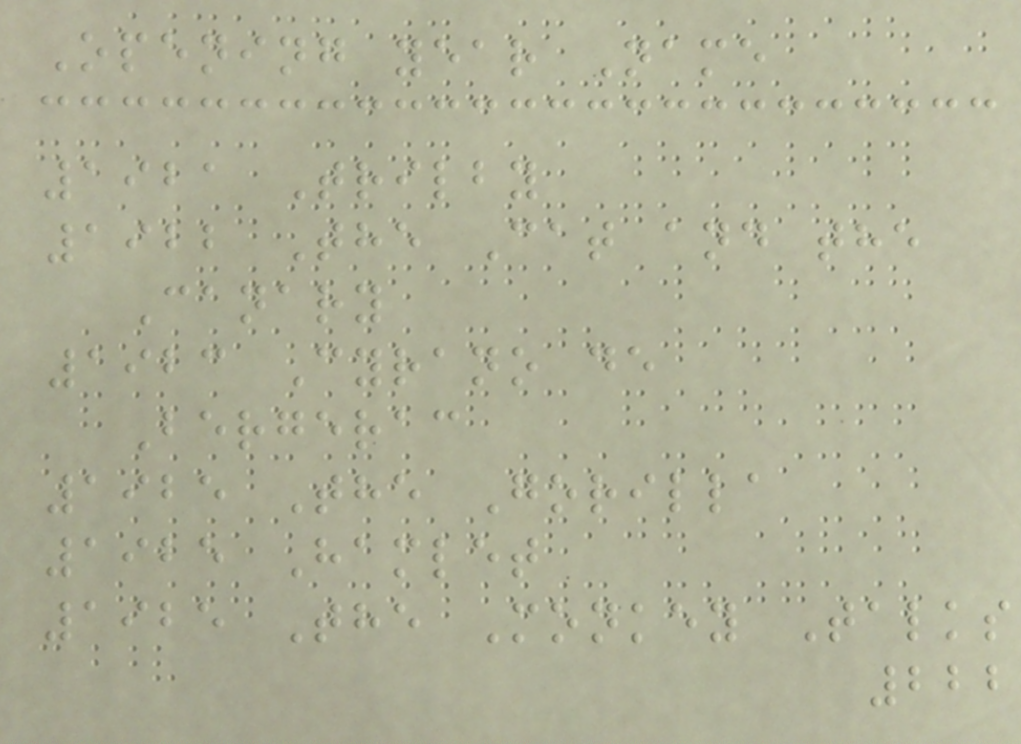Opening year Name
1921 Trilby
1922 The Cat and the
Canary
1923 Cyrano de
Bergerac
1925 The Gorilla
1925 Hamlet
1925 The Monkey Talks
222
